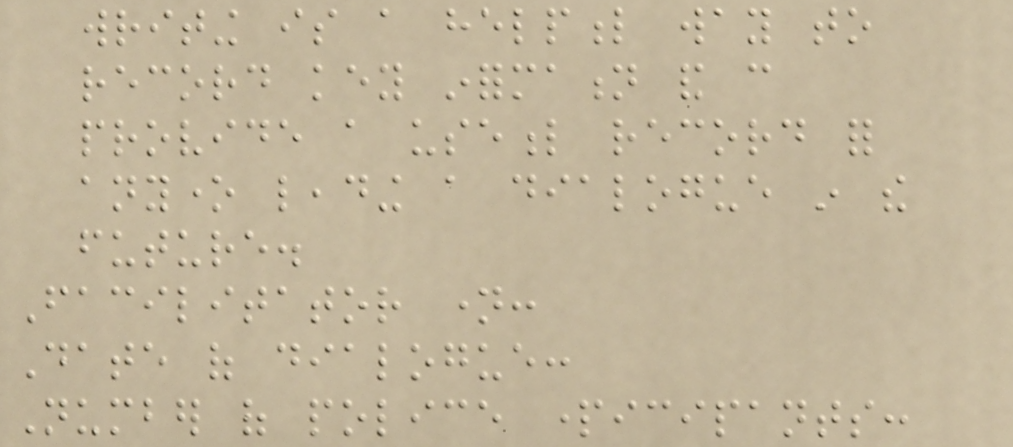writing is a helpful way to
record key information and can
provide a useful record for
anyone leading a dialogue in the
future.
Facilitator name:
Date of dialogue:
Number of police participants:
